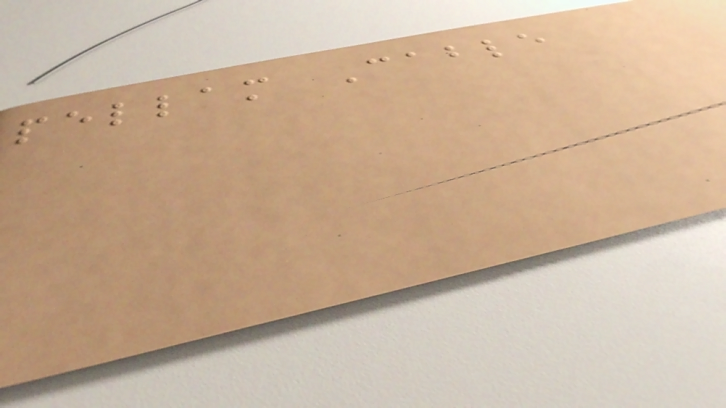pellam Cable
